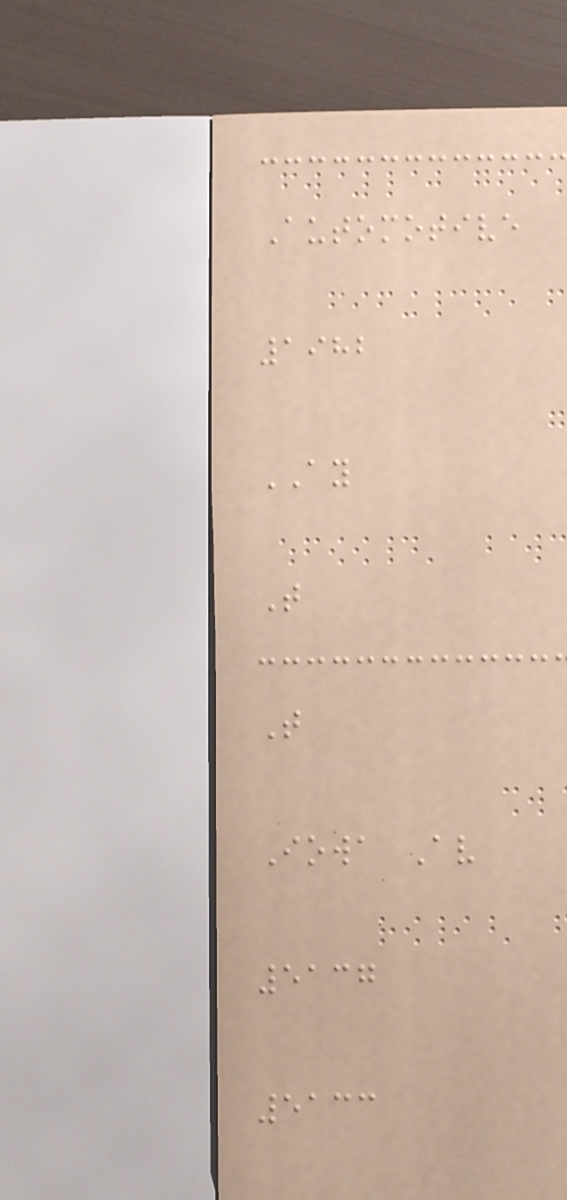Automotive
1982
AY
T
T
Iowa Av
5137
5133
